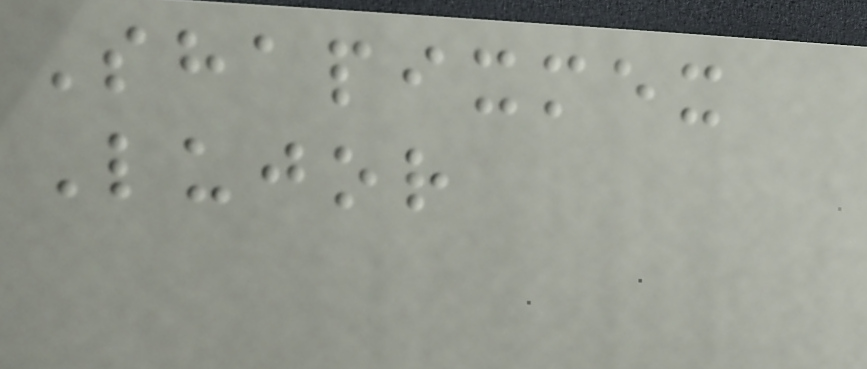Shapixmex
Lujor
